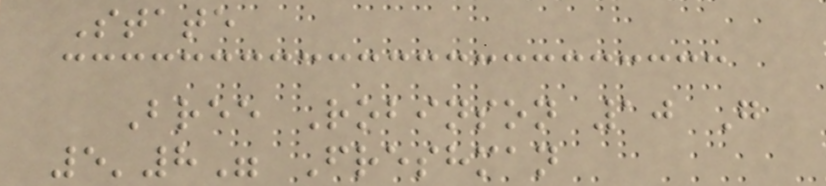State
Bree Robinson 10 G
5'8" Freshman
